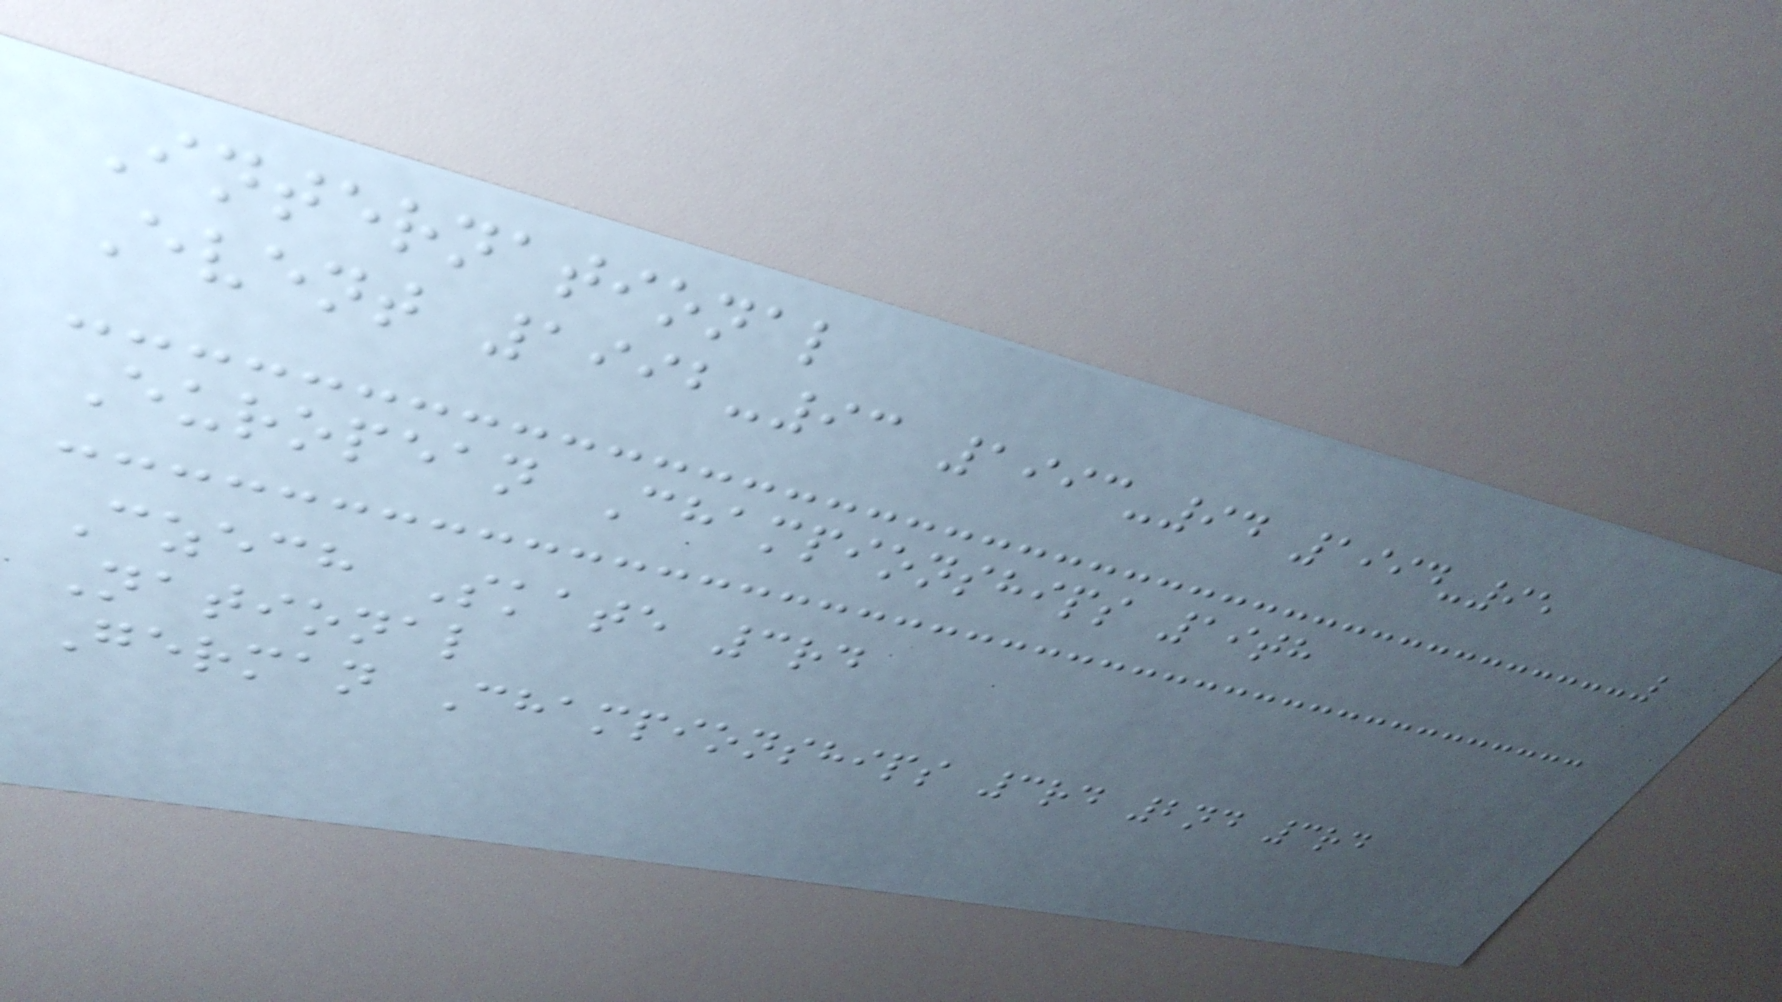International
Event 1992-93 1993-94 1994-95
European Championships 19th
Czech Skate 3rd
National
German Championships 3rd 2nd 3rd
